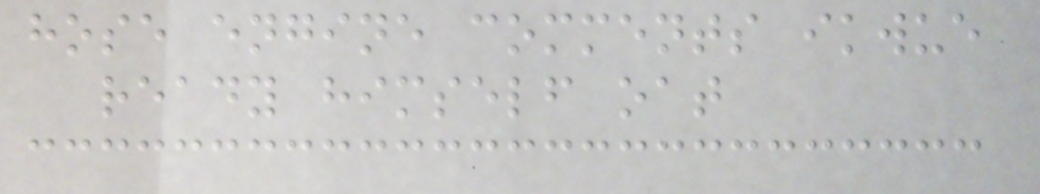hose engine comments ikwue
ready himself oat
